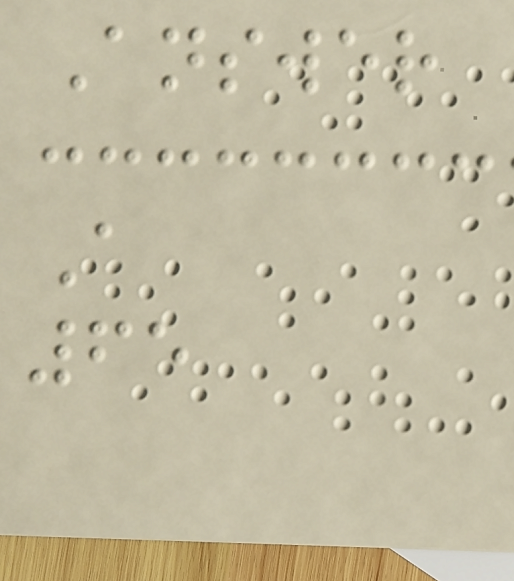Answer
A
65
